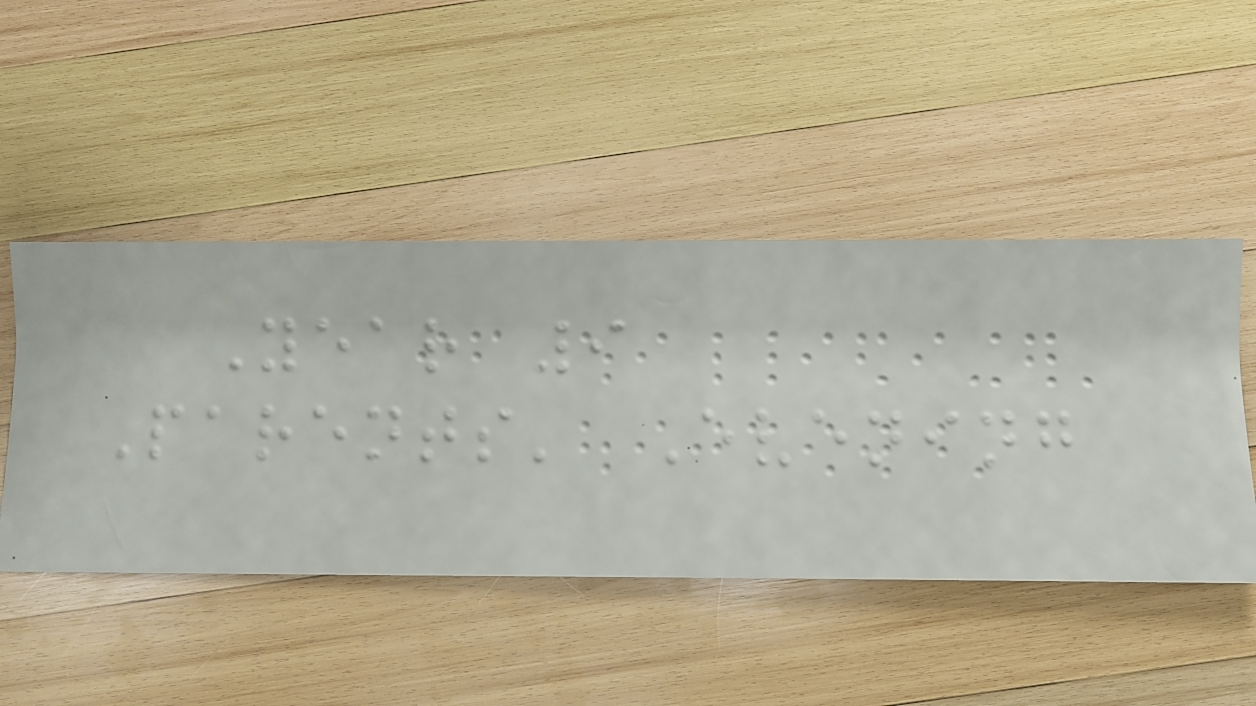Year 9
Parents' Evening
